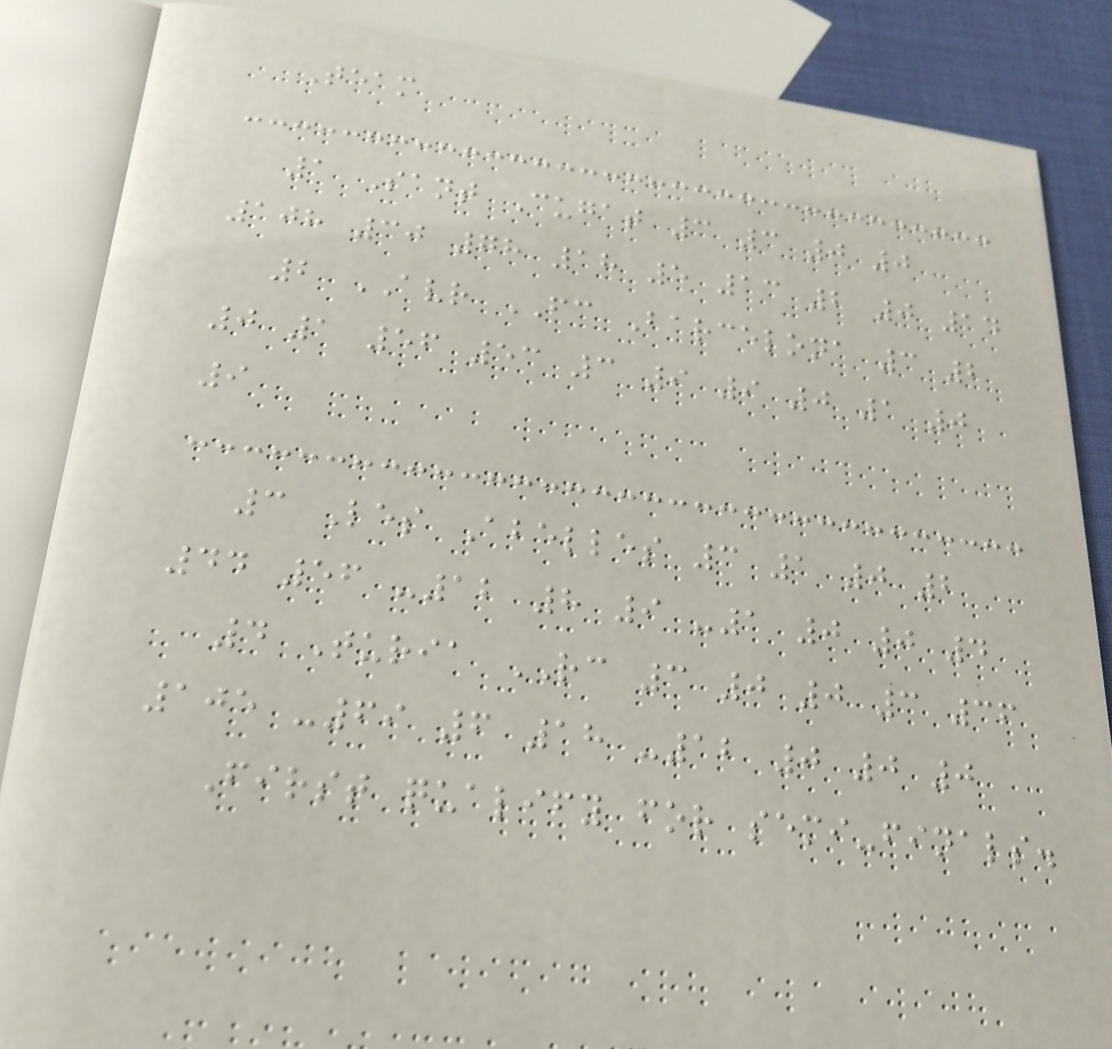Team
1 Sant Cugat 3 3 0 0
108 30 78 18 5 13 2 0 14
2 AVR FC Barcelona 3 2
0 1 56 53 3 9 9 0 1 0
9
3 Les Abelles 3 1 0 2
44 56 -12 8 9 -1 0 0 4
4 Turia RC 3 0 0 3 36
105 -69 6 18 -12 0 0 0
First qualify for semi-finals.
